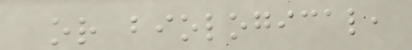or biological,
